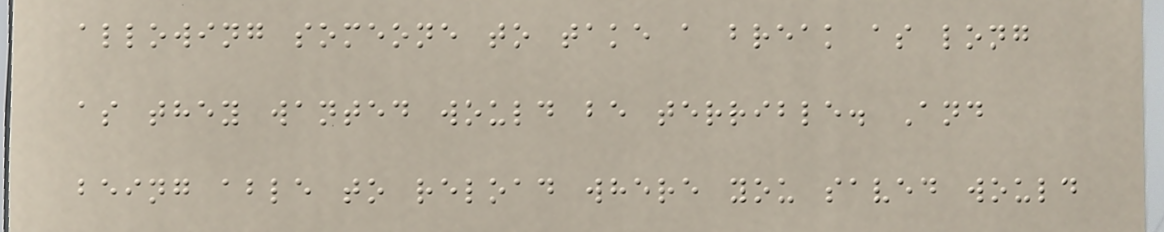allowing someone to take a break as long
as they wanted would be terrible. And
being able to reload where you saved would
